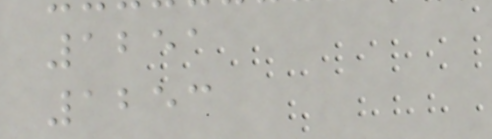1251
1253
